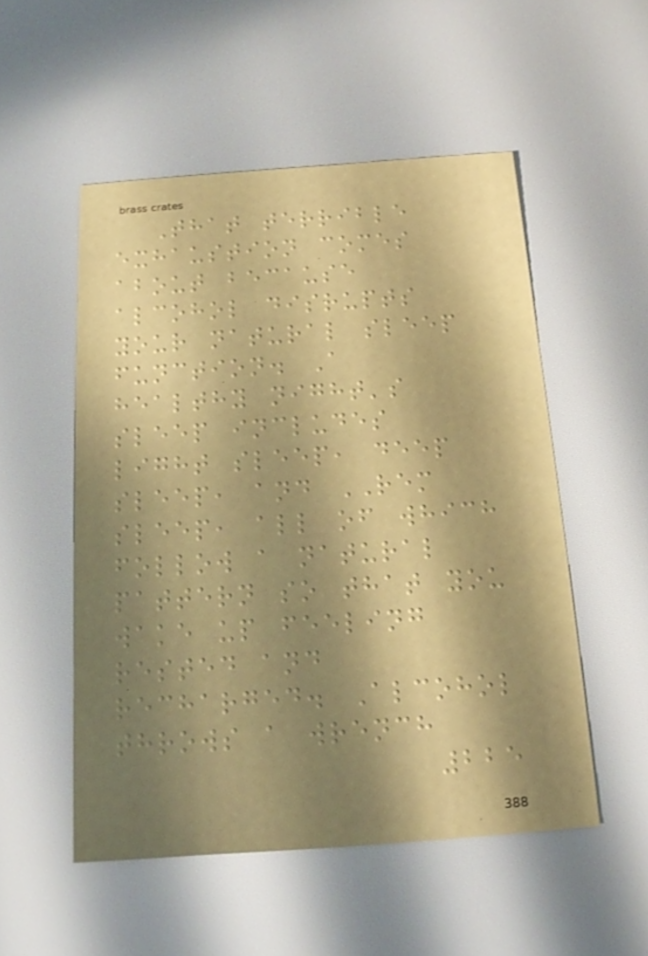That terrible
exhaustion comes
about because
alcohol disrupts
your natural sleep
function. A
healthy night's
sleep includes
light sleep, deep
sleep, and REM
sleep, all of which
follow a natural
pattern so that you
wake up feeling
rested and
recharged. Alcohol
throws a wrench
225
